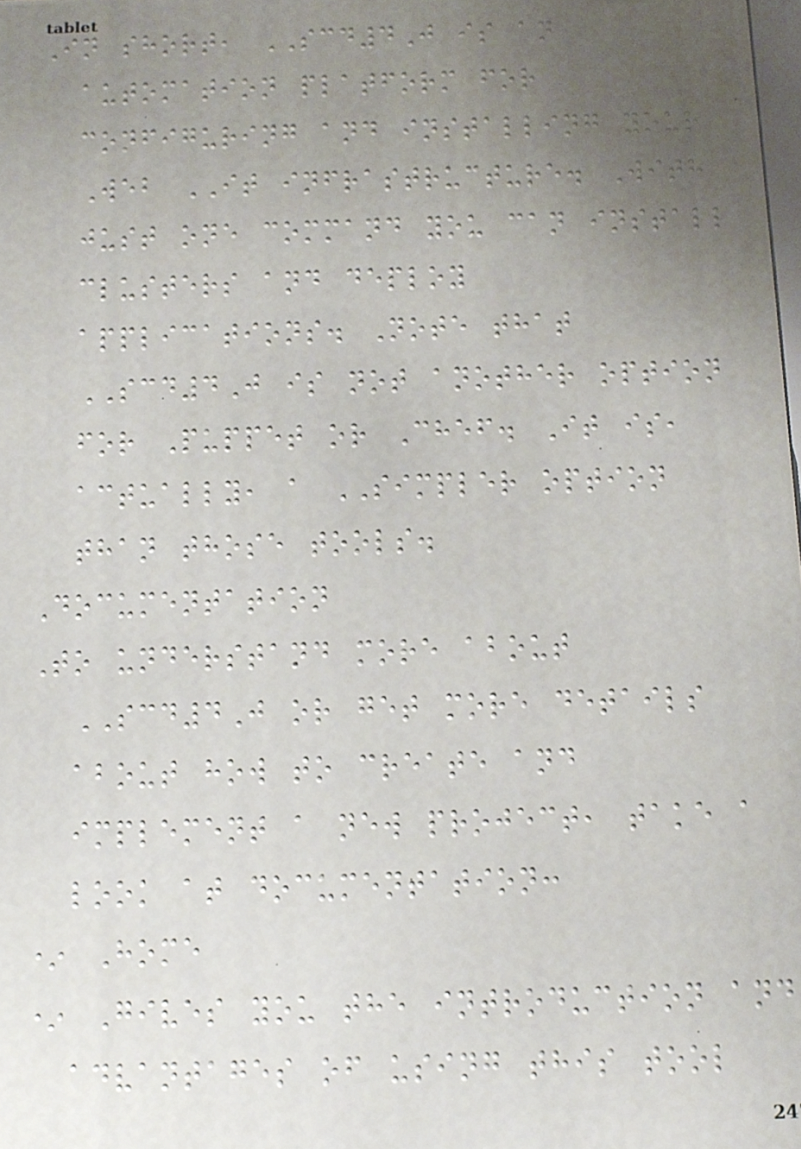In short, SCD4J is an
automation platform for
configuring and installing your
Web IT infrastructure. With
just one command you can install
clusters and deploy
applications. Note that
SCD4J is not another option
for Puppet or Chef. It is,
actually, a SIMPLER option
than those tools.
Documentation
To understand more about
SCD4J or get more details
about how to create and
implement a new project, take a
look at documentation:
* Home
* Gives you the introduction and
advantages of using this tool
